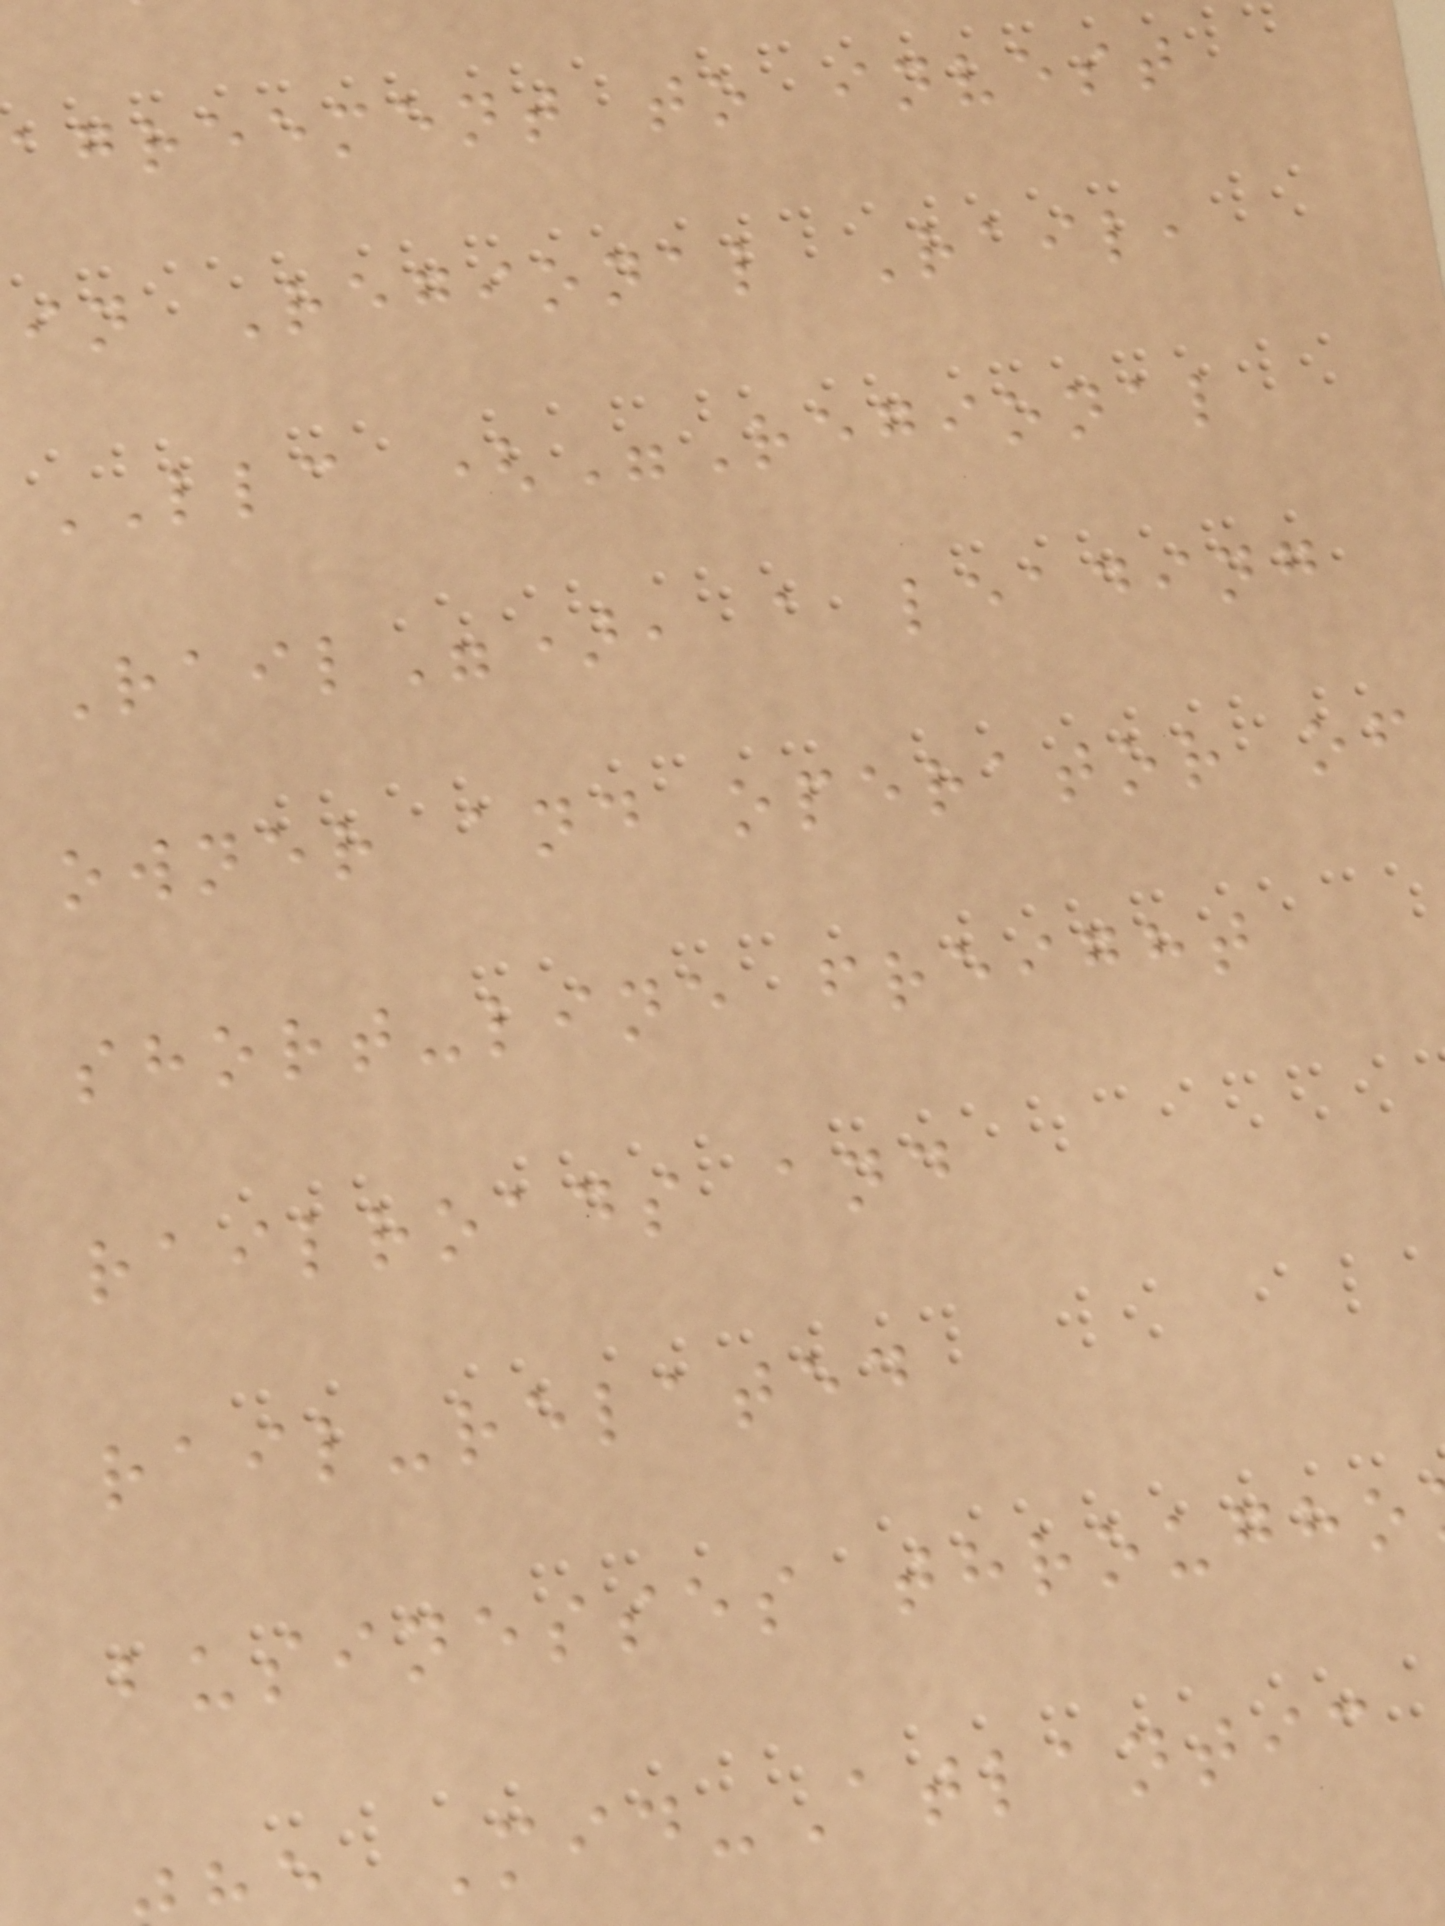agreement to invest
in Regional Rail,
LLC ("Regional
Rail"), a leading
owner and operator of
short-line freight
railroads and
rail-related
businesses througho
e Mid-Atlantic
